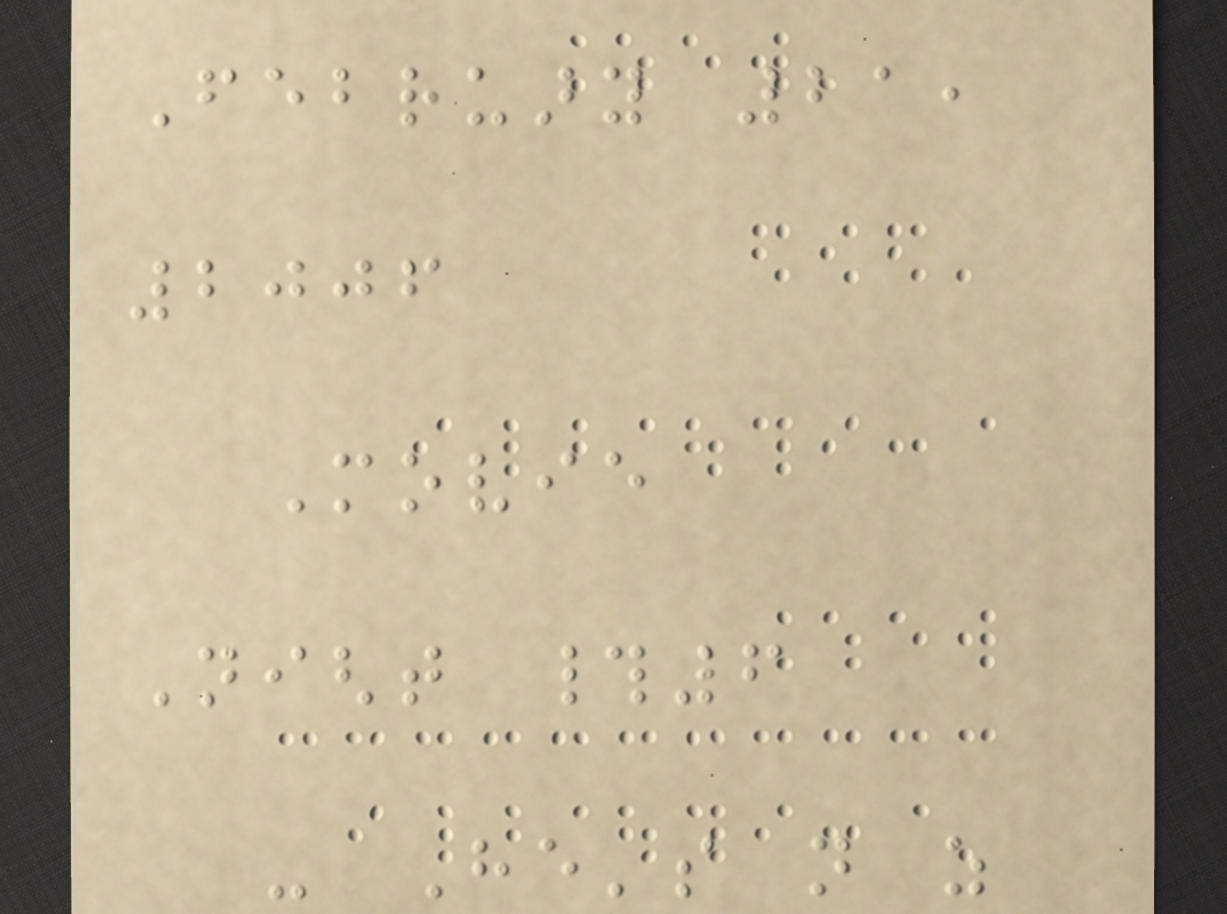February 21,
2006
Movie
Night #6
- He's not as
